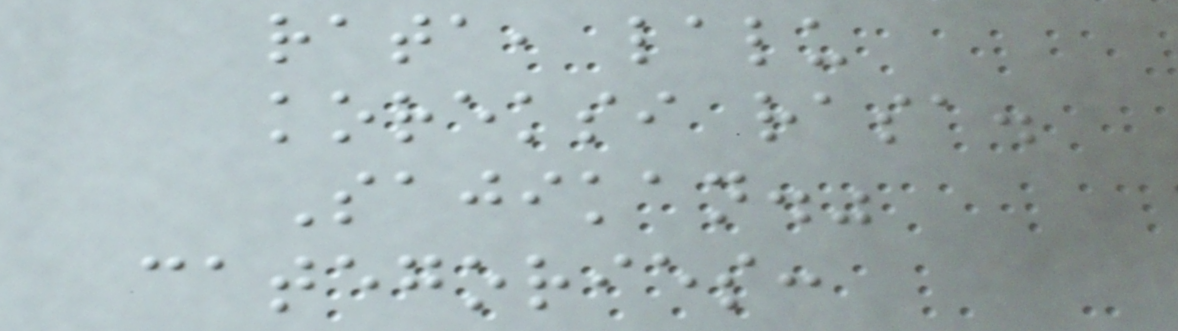rata, lalu
koreksi rasa.
Sajikan."
categories:
